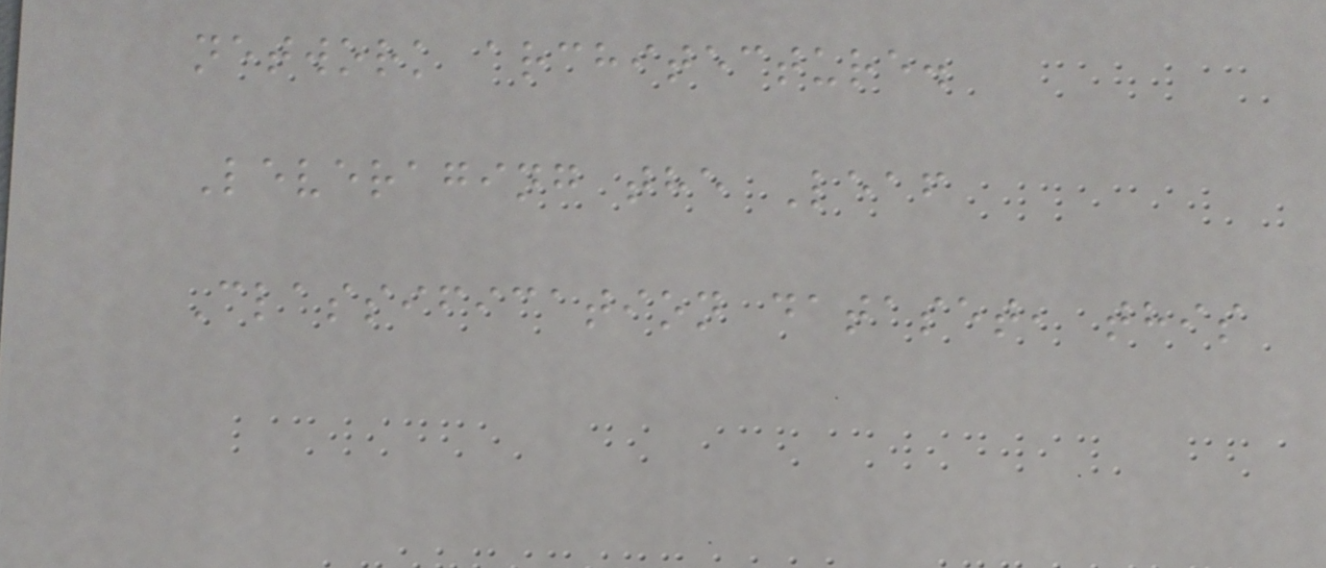network architecture.
Leveraging the Leaf
Classification dataset, this
